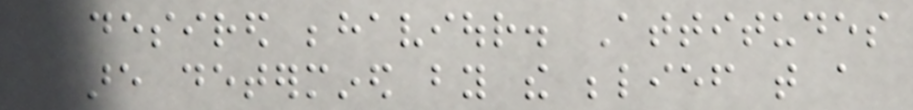desired behaviour. Attitudes
are determined by the belief that a
